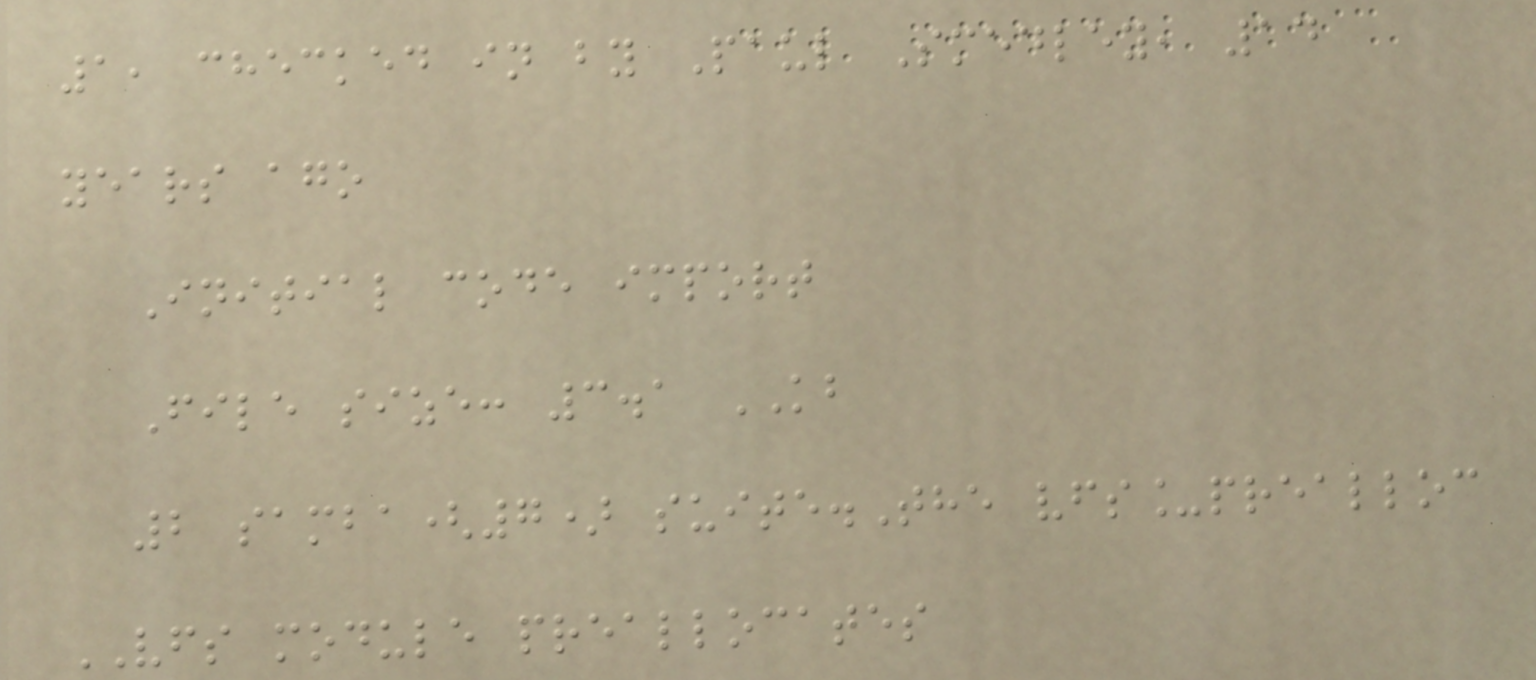1, checked in by Paul Smedley, 14
years ago
Initial code import
File size: 3.1 KB
2 samba(7) suite.The vfs_prealloc
VFS module preallocates
